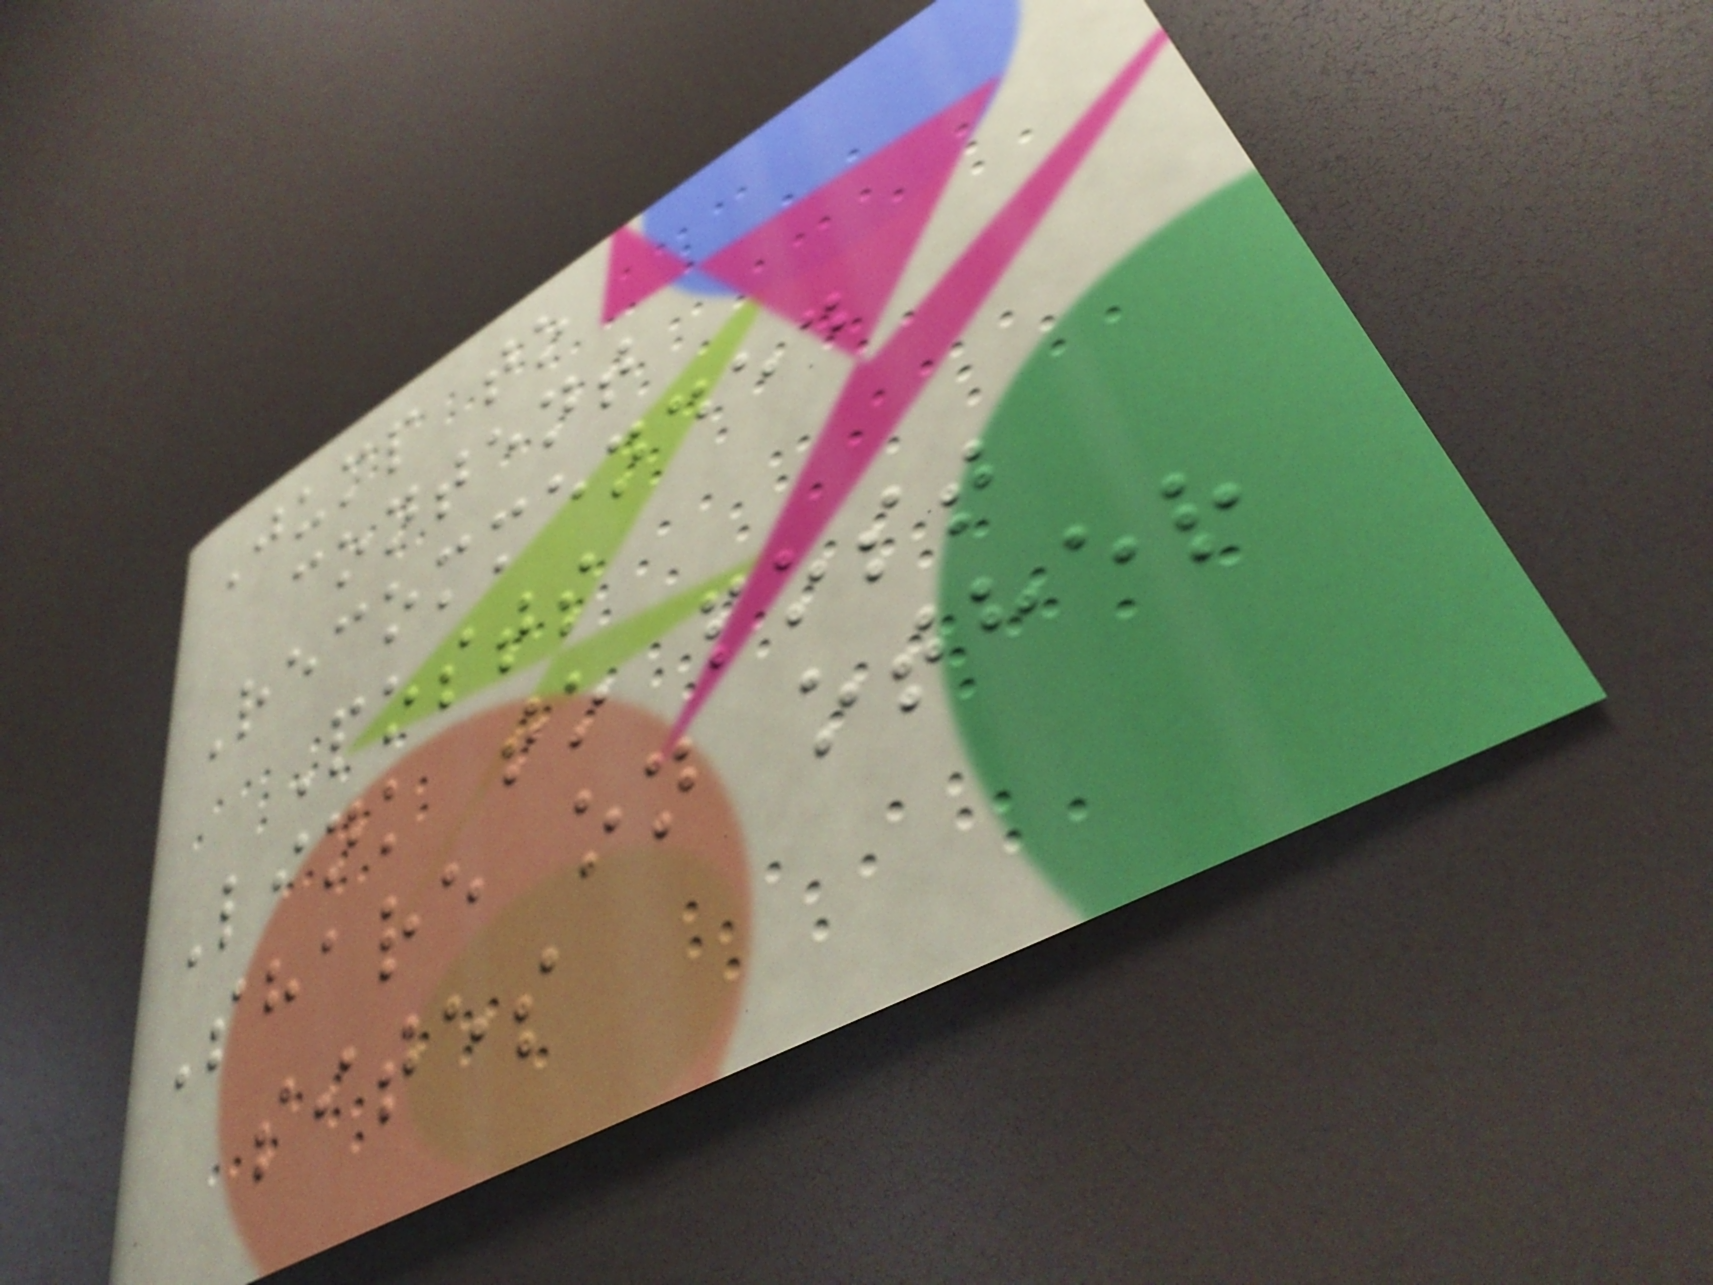Jump to
content
Recommended
Posts
Link to post
Share on other
sites
